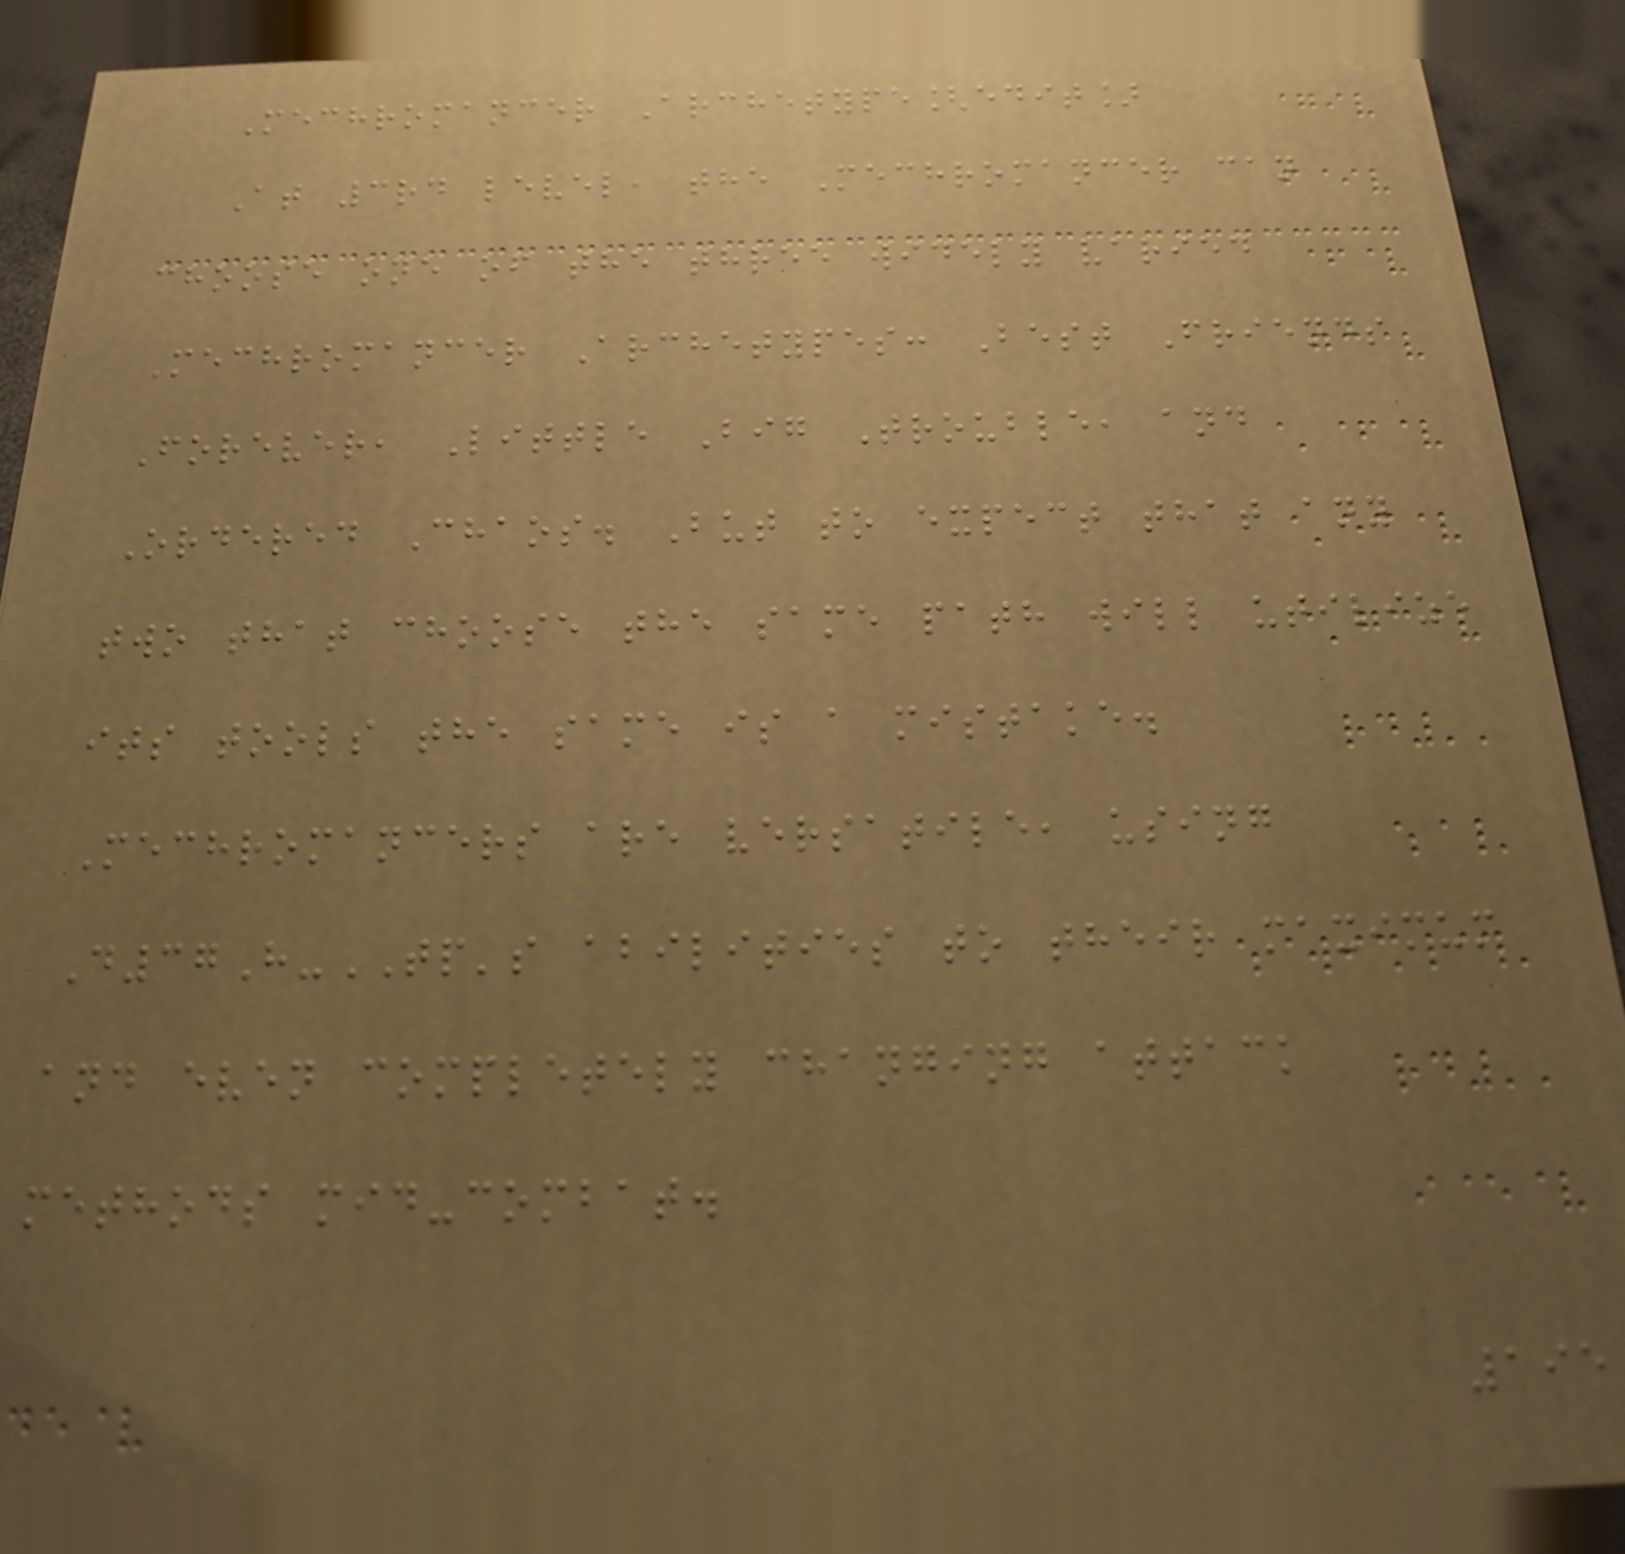Mechromancer Archetype[edit]
At 3rd level, the Mechromancer can
choose one of the three widely varied
Mechromancer Archetypes: Best Friends
Forever, Little Big Trouble, and
Ordered Chaos. But to expect that any
two that choose the same path will utilize
its tools the same is a mistake.
Mechromancers are versatile, using
D37H-TP's abilities to their maximum
and even completely changing attack
methods mid-combat.
195
